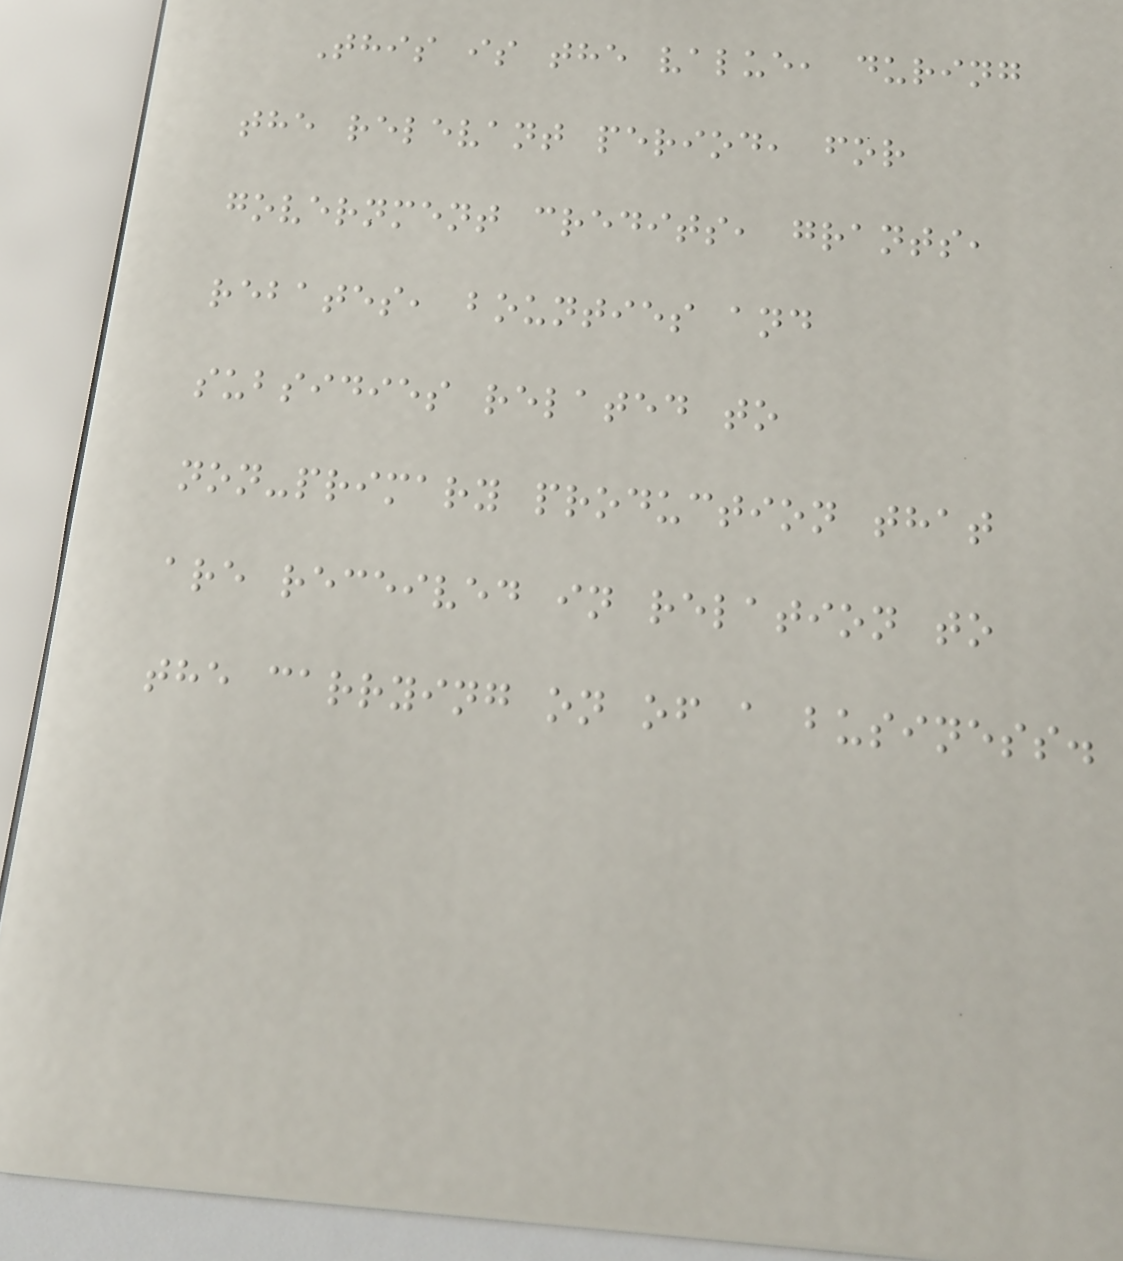This is the value, during
the relevant period, for
government credits, grants,
rebates, bounties and
subsidies related to
non-primary production that
are received in relation to
the carrying on of a business.
